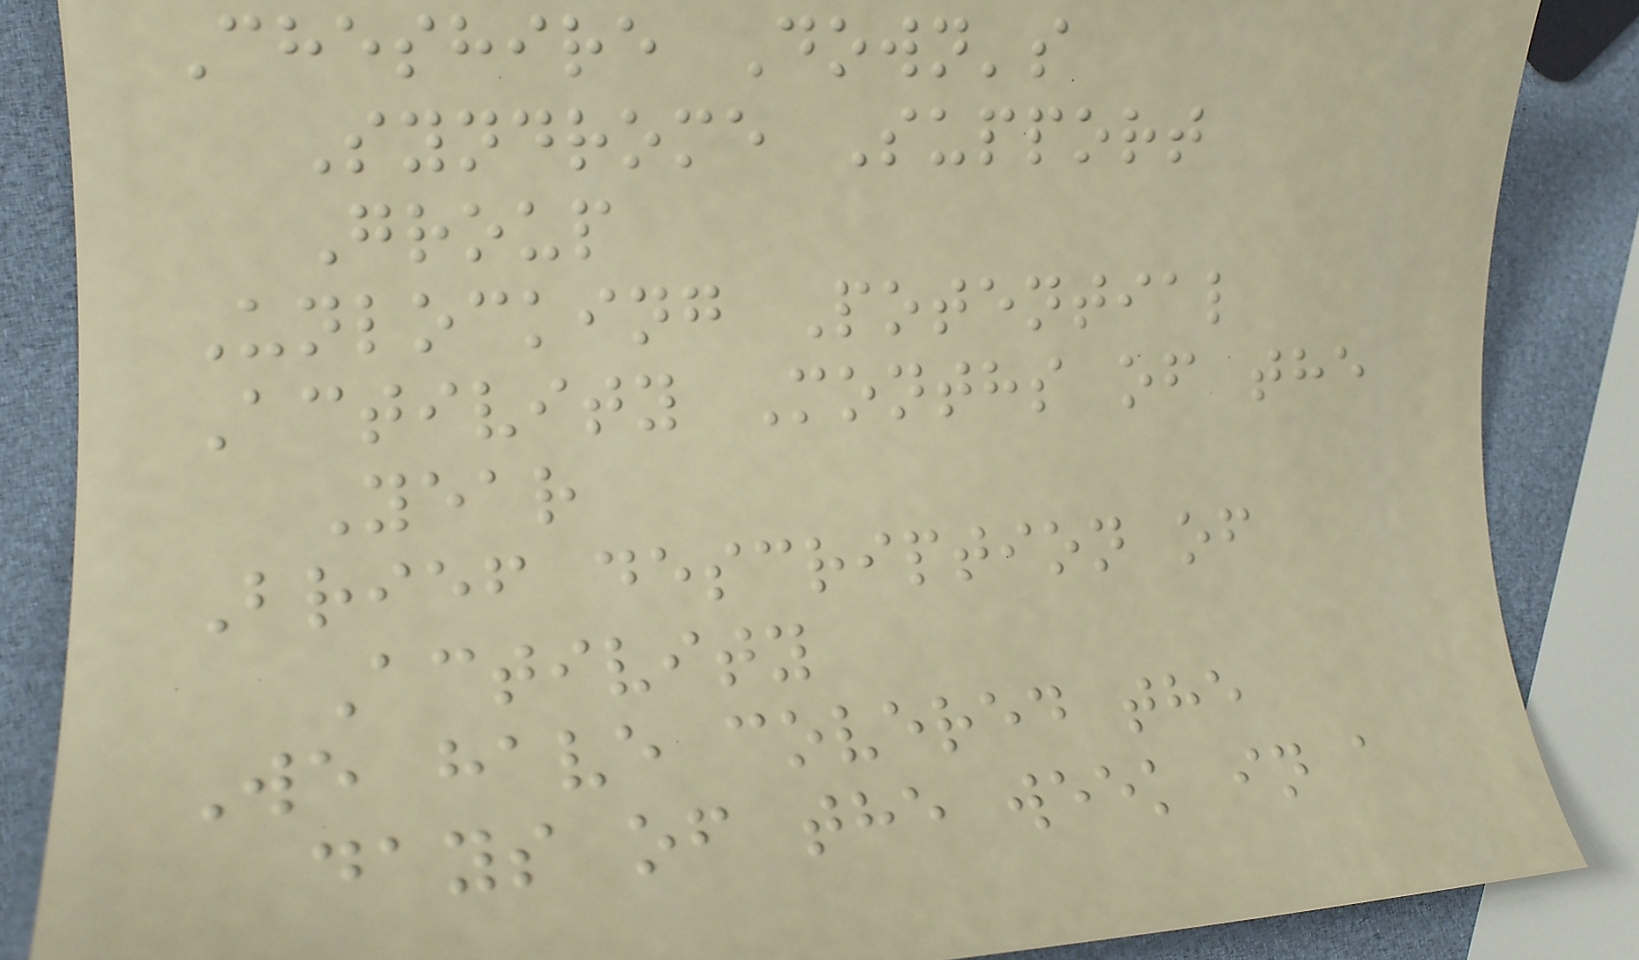Cheshire Down's
Syndrome Support
Group
Unlocking Potential
Activity Months of the
Year
Brief description of
Activity
We have covered the
days of the week in a
